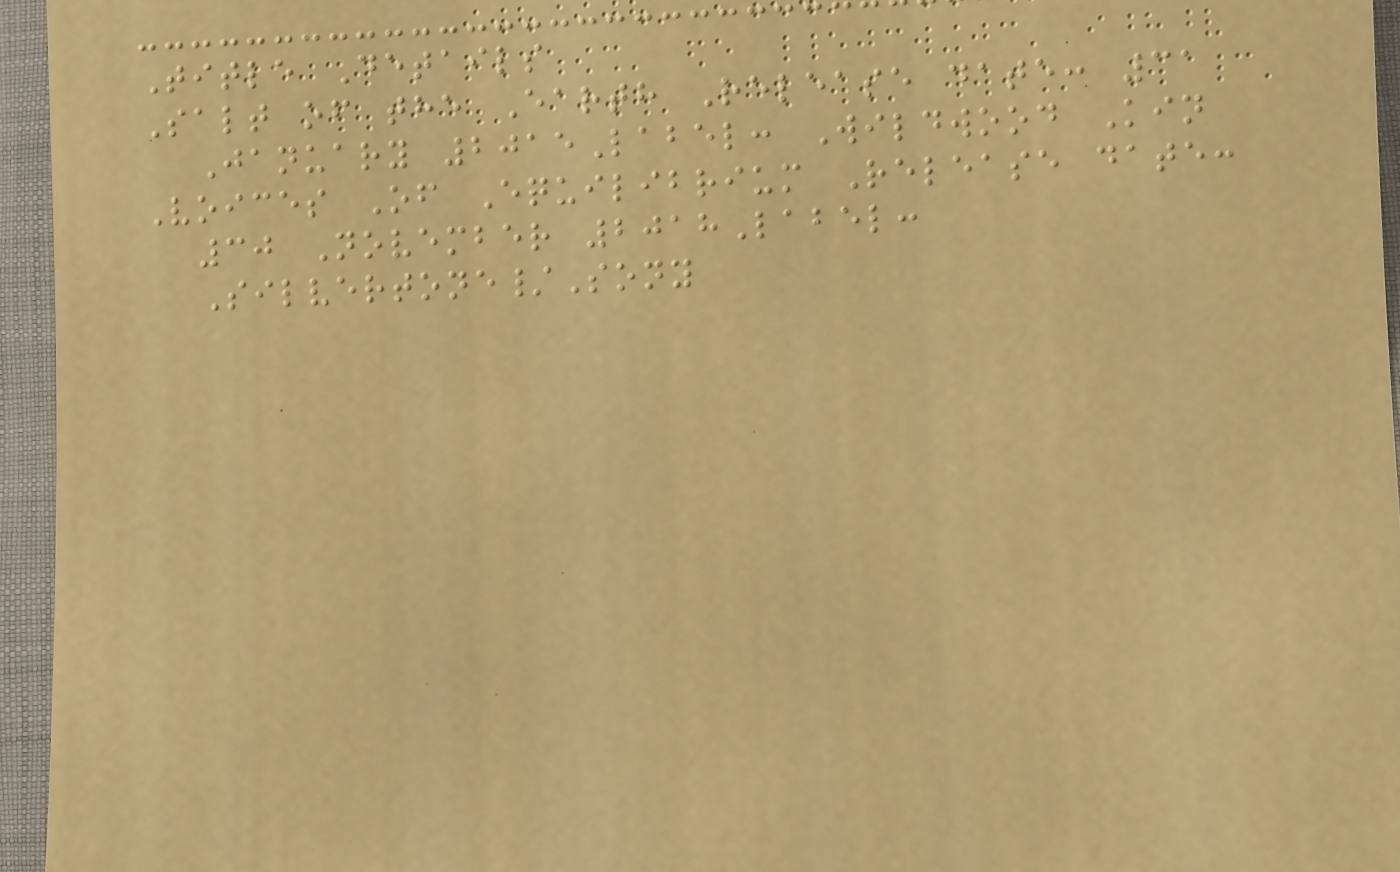Title Details
Salt of the Earth Release date: 31
January 2015Label: Wildwood Kin
Voices Of Equilibrium Release date:
30 November 2018Label:
Silvertone/Sony
